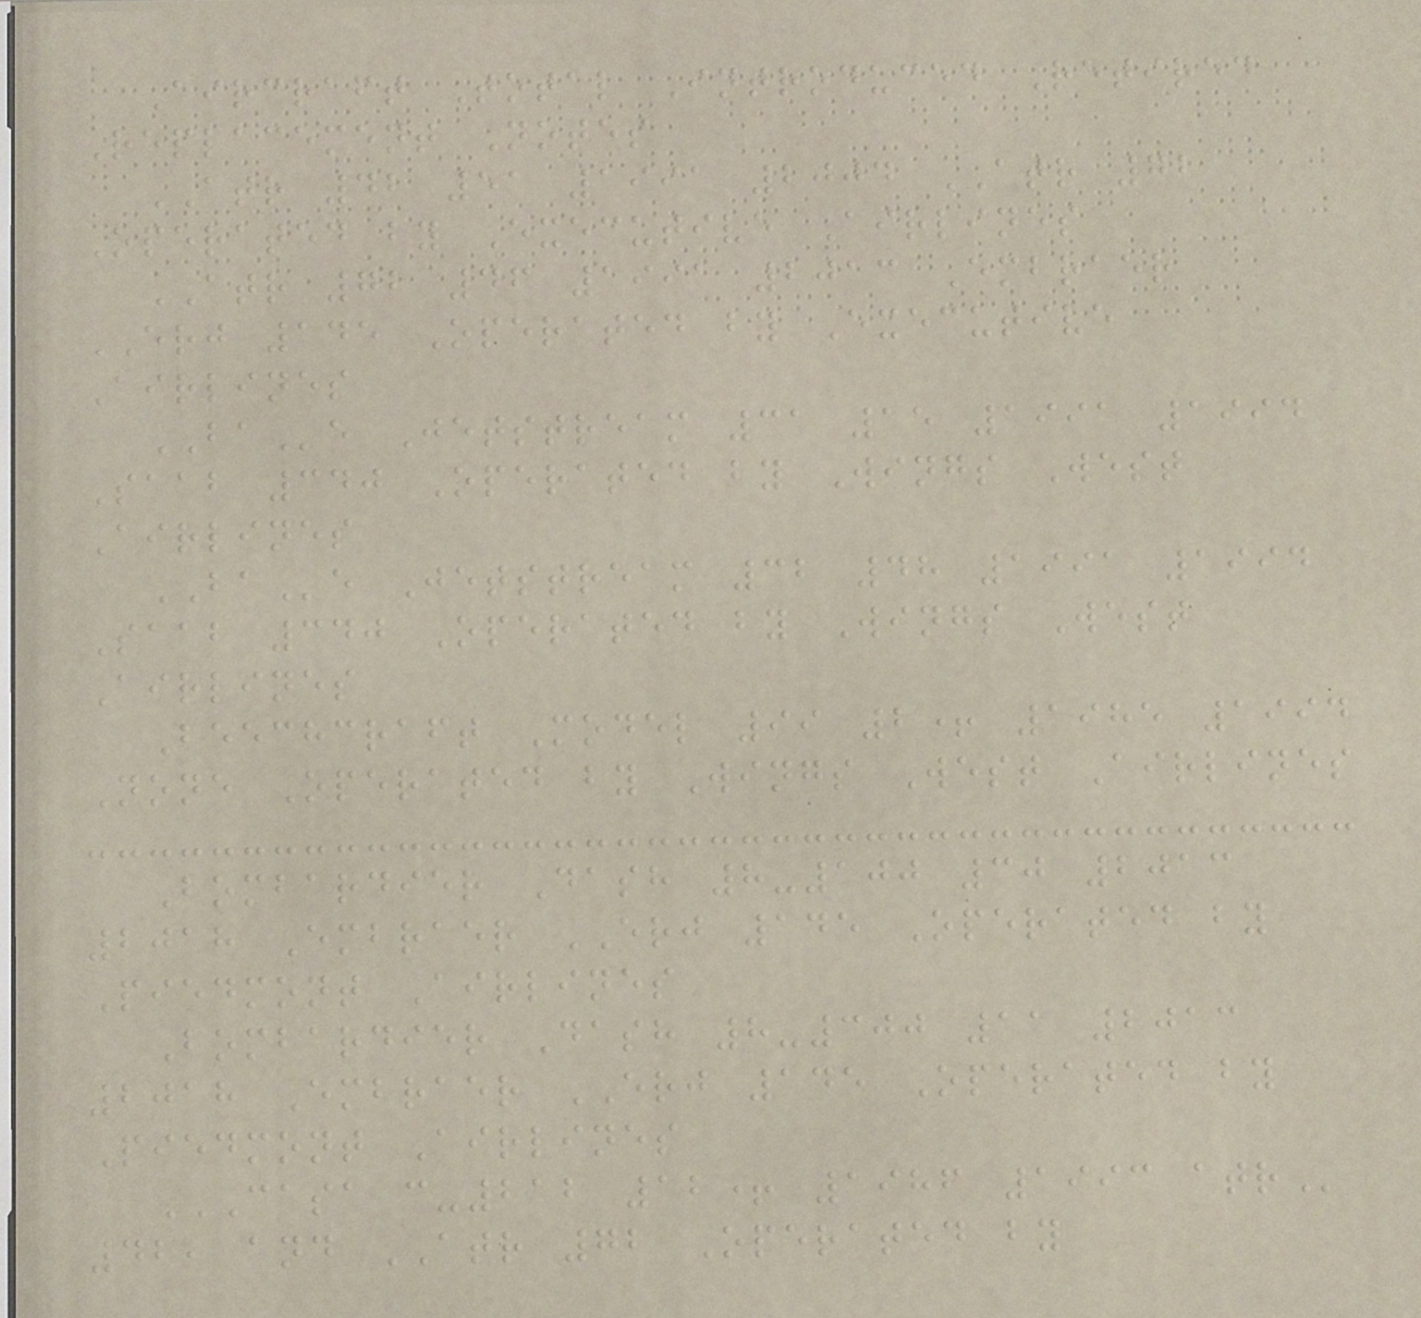Aircraft Total Introduced Retired
Replacement Notes
ATR 42 51 1991 2004 ATR 72
Operated by Executive Airlines
ATR 72 46 1991 2013 Embraer
ERJ 145 Operated by Executive
Airlines
BAe Jetstream 31 15 1991 1994
Saab 340 Operated by Wings West
Airlines
BAe Jetstream 32 48 1991 1994
Saab 340 Operated by Wings West
Airlines
Beechcraft Model 99 2+ 1985 1994
None Operated by Wings West Airlines
Bombardier Dash 8-100 30 2013
2018 Embraer ERJ 145 Operated by
Piedmont Airlines
Bombardier Dash 8-300 11 2013
2018 Embraer ERJ 145 Operated by
Piedmont Airlines
CASA C-212 12+ 1986 1993 ATR
42, and ATR 72 Operated by
